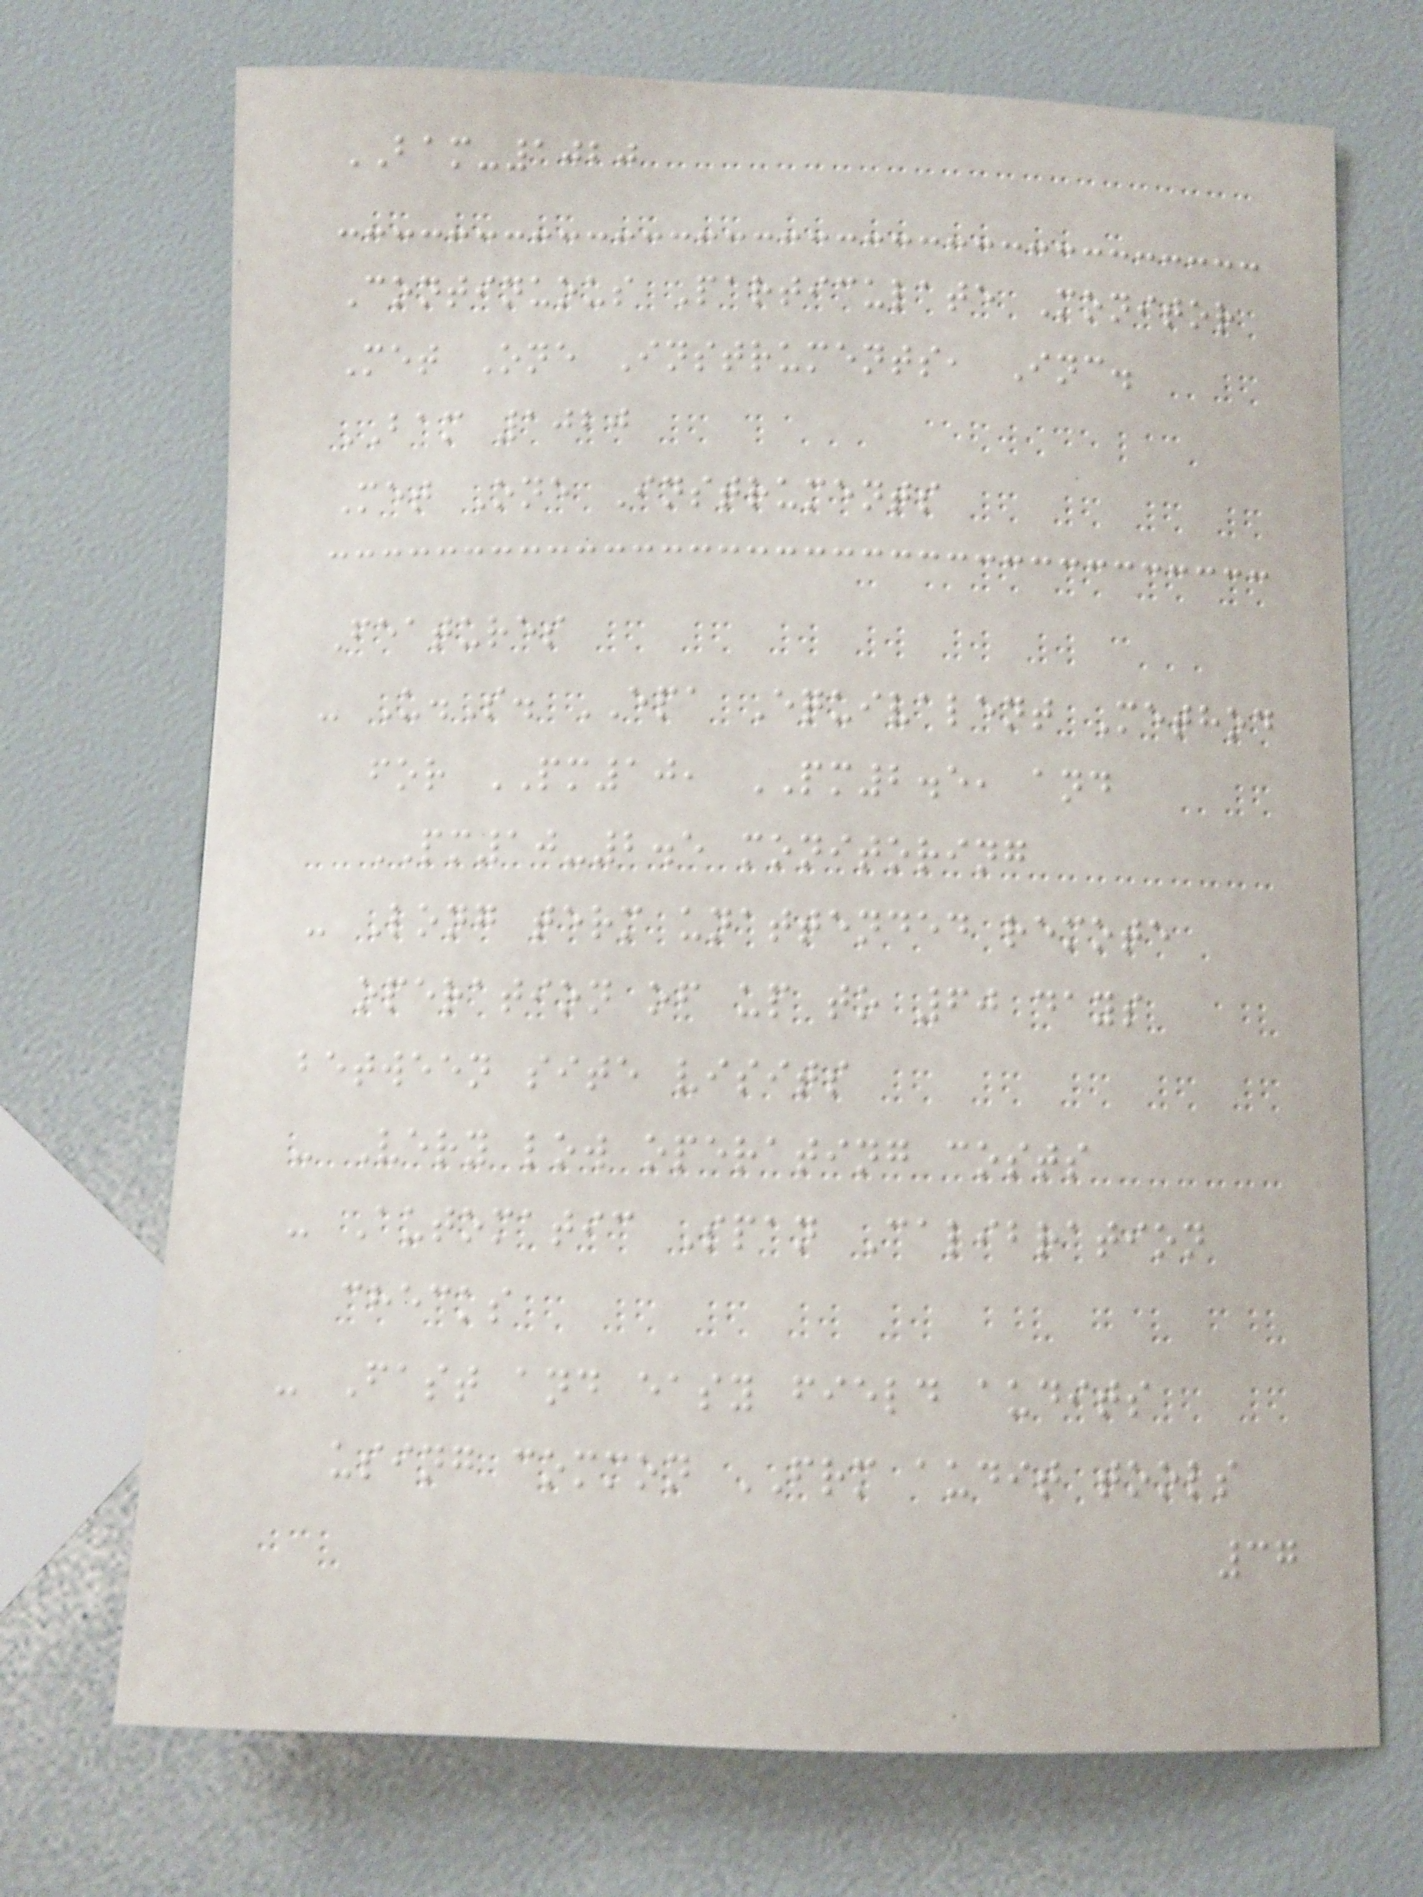BAM-1020
Continuous Particulate Monitor
Met One Instruments, Inc.
BAM 1020
Met One Instruments
Features
- U.S. EPA Equivalent Method
for PM10, PM2.5, and
PM10-2.5 monitoring
- Long term unattended remote
operation of up to 60 days
between site visits
- Very low operating costs
- Automatic Span Calibration
checks
- Fast and easy field audits
using common FRM audit tools
37
